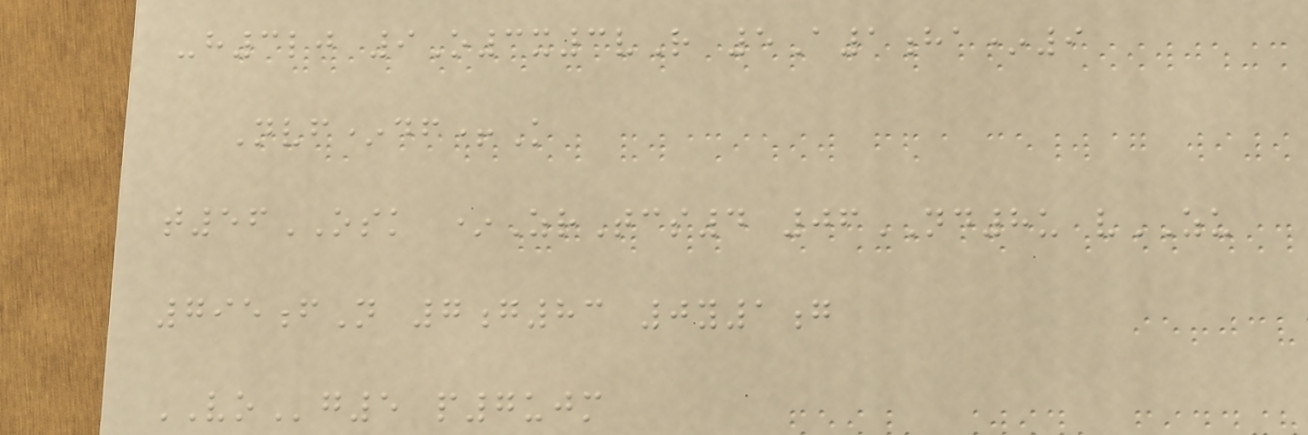-h3lj 9O3x3vR 5A1ha*9
Nvf*df+K
t56OSK *ZrTcs4 06ND8u vZU
795fN 7g83 0y1g
VOg5 p7ujm
